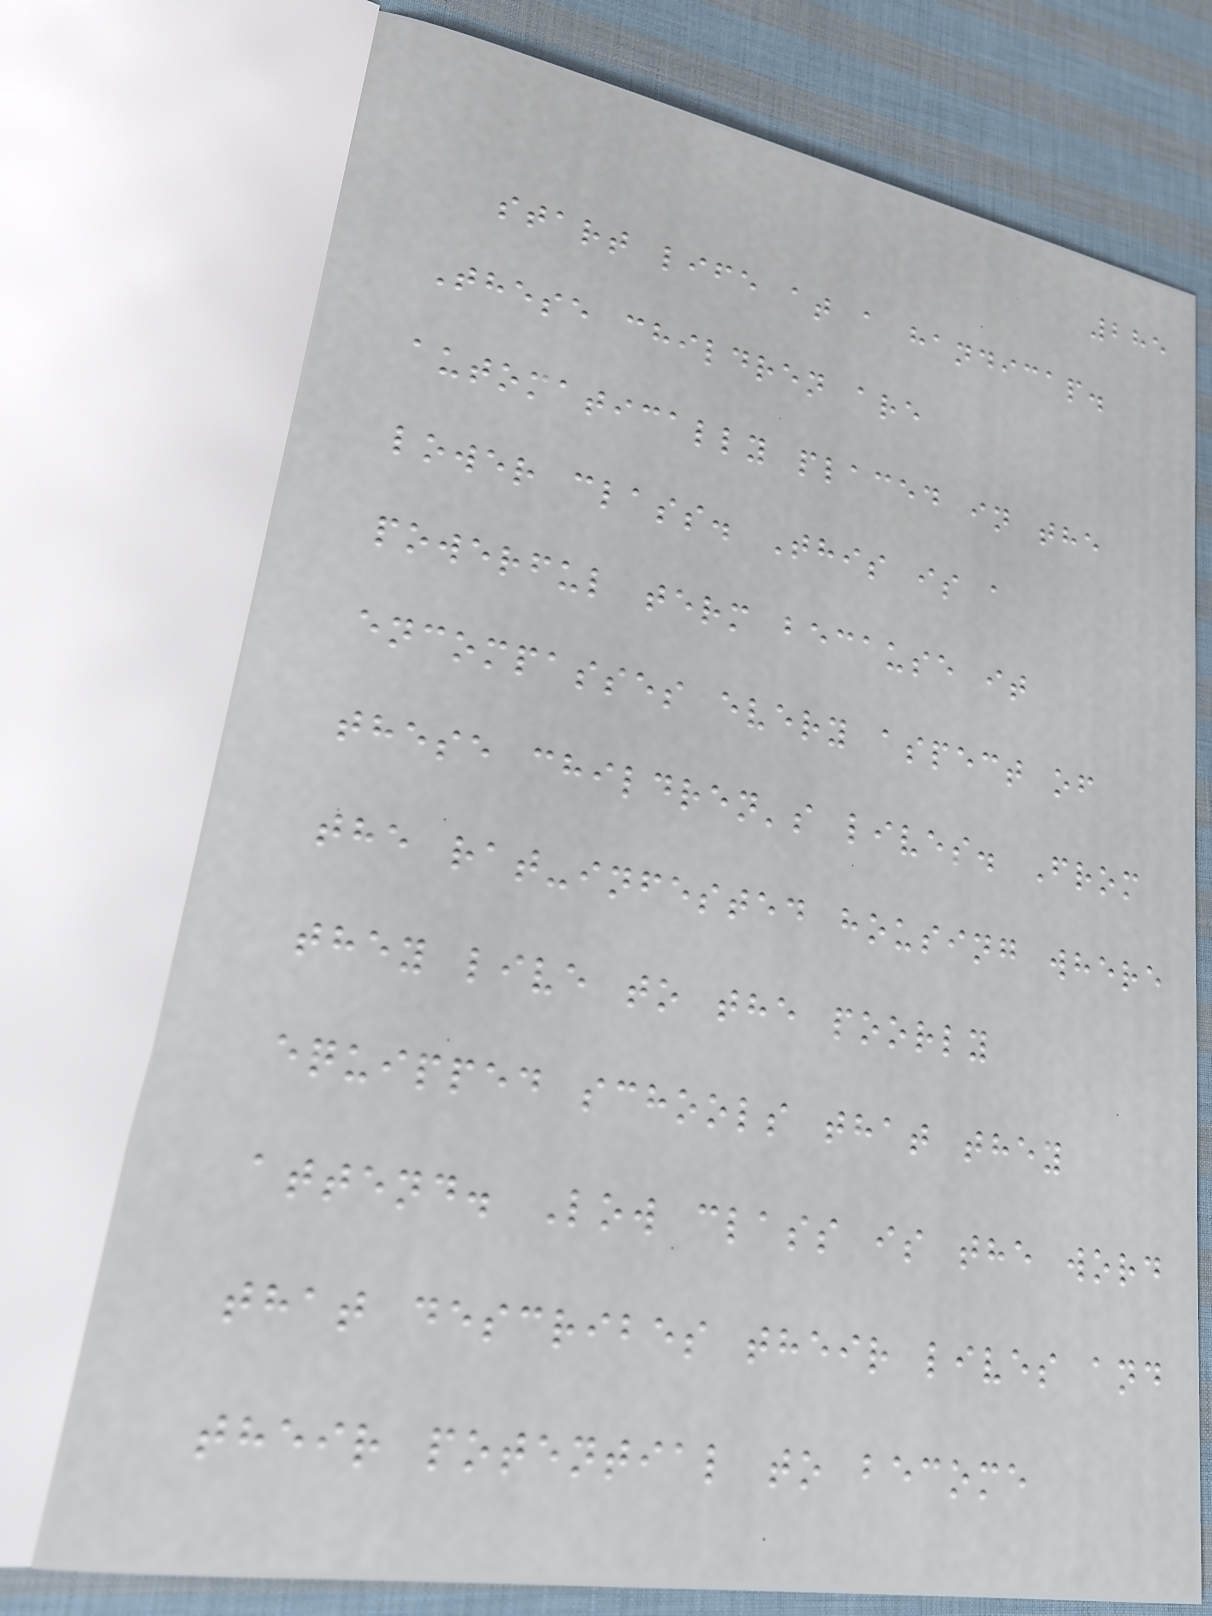285
start life at a handicap.
These children are
automatically placed in the
lower class. This is a
powerful term because it
encompasses every aspect of
these children's lives. From
the rat-infested housing where
they live to the poorly
equipped schools that they
attend. Low class is the word
that describes their lives and
their potential to become
